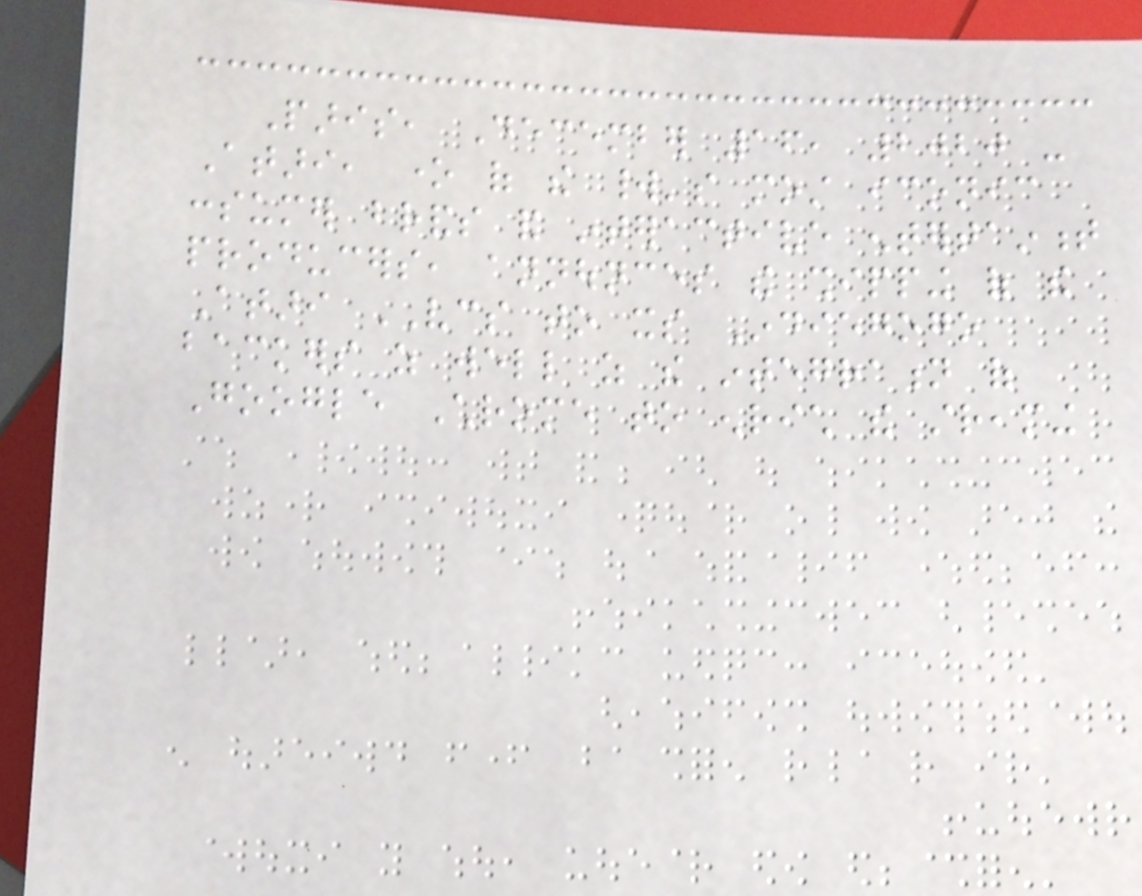Paris, December 16, 2020 -
Atari, one of the world's most iconic
consumer brands and interactive entertainment
producers, announces the shipping of the
Atari VCS to its Indiegogo
backers as well as the integration of
Google Chrome to enrich the streaming
